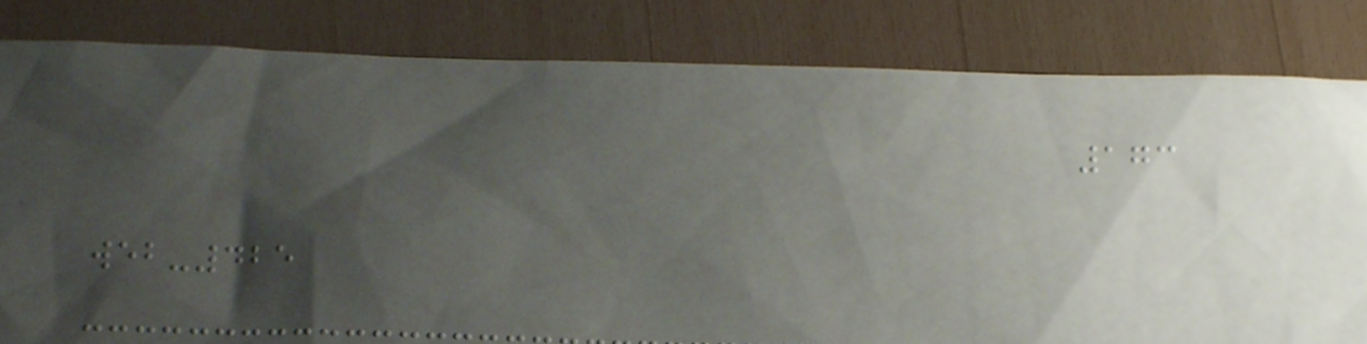173
web-425
